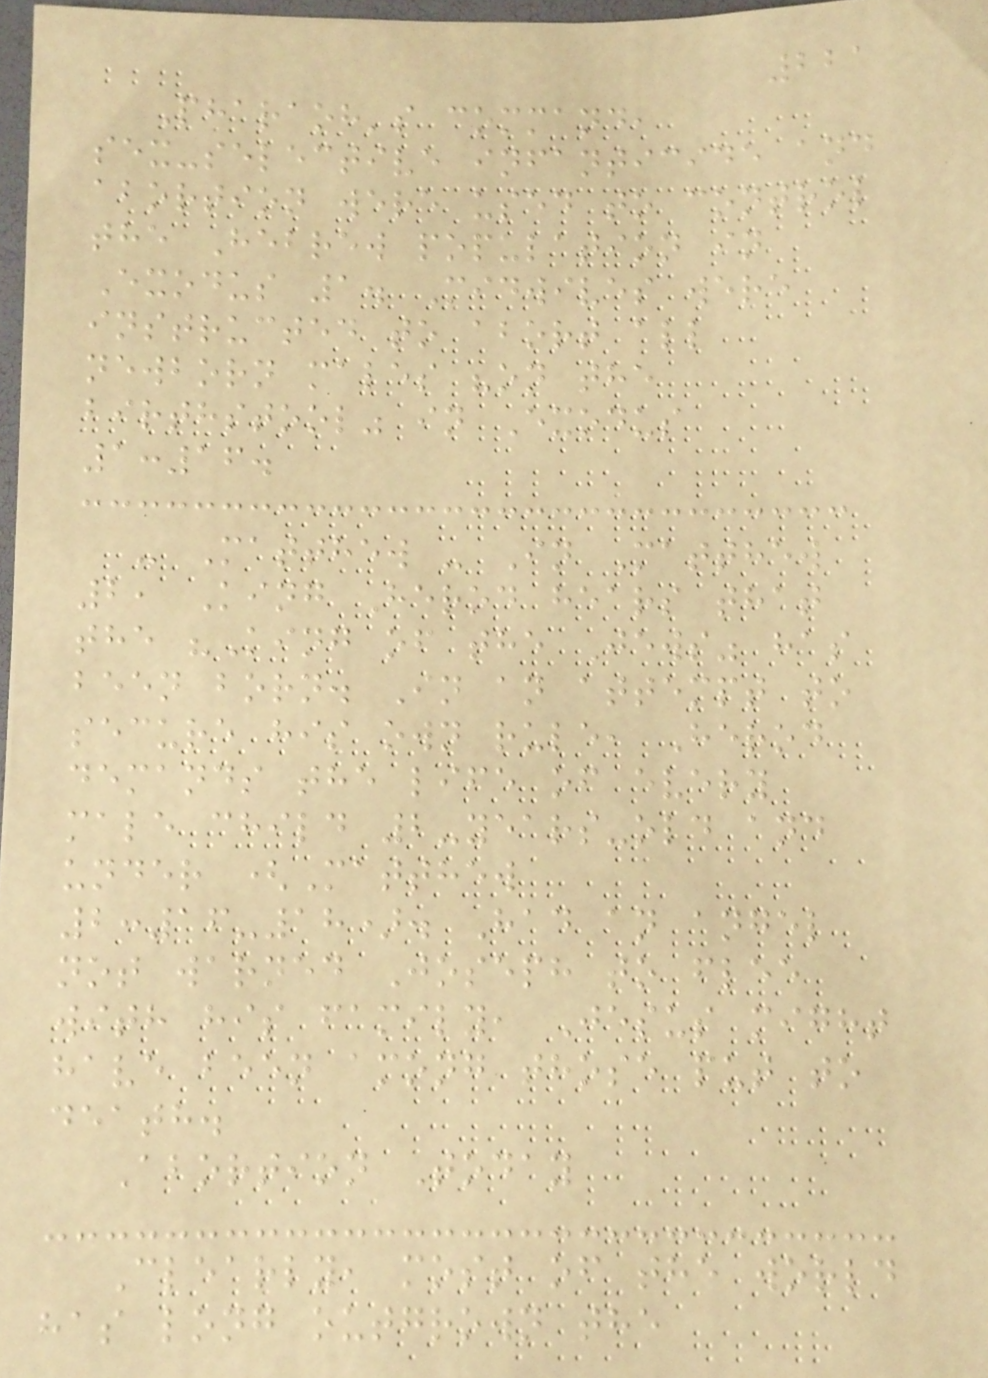221
Pharaoh's command,
sex-selective infanticide and
abortion were used to control
the Hebrew population in
Exodus 1. Midwives were
instructed to abort all
newborn males "on the
birthstool" in Exodus
1:16.
- Matthew - In Matthew
2, King Herod hears that
the "King of the Jews" has
been born. In an attempt to
secure his own rule, Herod
demands the life of every
male child 2-years-old and
under (Matthew
2:16-18). Had an angel
not warned Joseph to flee
with his family, Jesus might
have been among those put to
death.
Abortion Today
Clearly, most of the world
has long outgrown the
